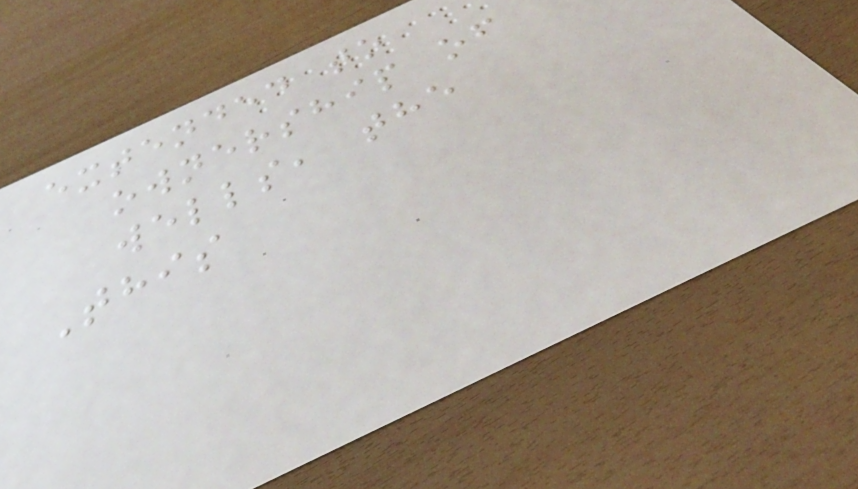extended to
ownership of
wells, the
This
